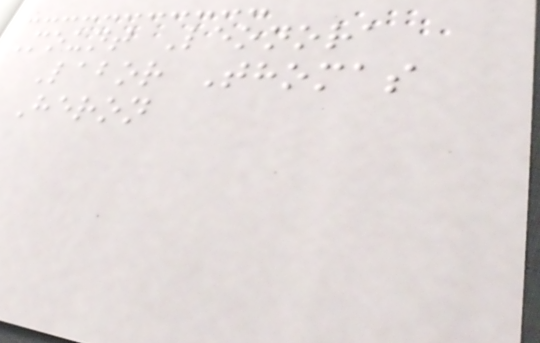Mount Leonora
Labor Thomas
Heron
